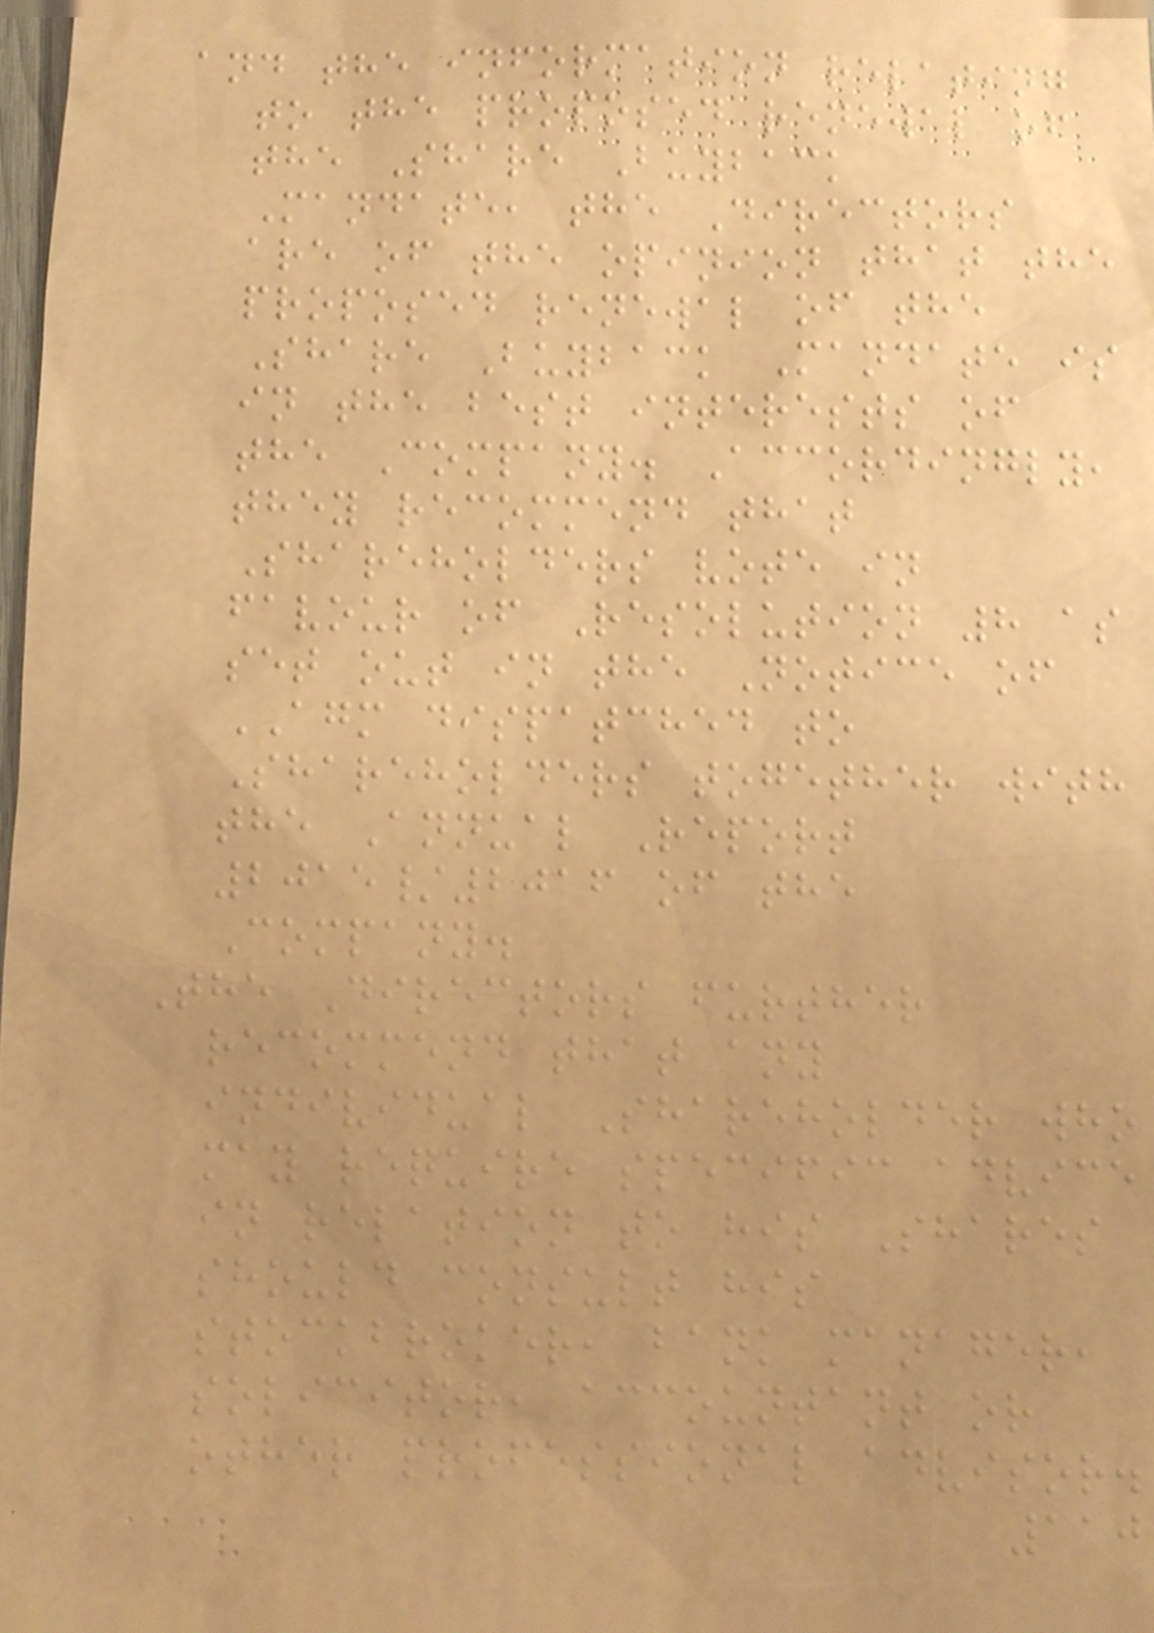and the information relating
to the proposed renewal of
the Share Buyback
Mandate, the Directors
are of the opinion that the
proposed renewal of the
Share Buyback Mandate is
in the best interests of
the Company. Accordingly,
they recommend that
Shareholders vote in
favour of Resolution 8 as
set out in the Notice of
AGM dispatched to
Shareholders together with
the Annual Report
2015/2016 of the
Company.
The Directors further
recommend that any
individual Shareholder who
may require specific advice
in relation to his Shares
should consult his
stockbroker, bank manager,
solicitor, accountant or
other professional advisor.
110
